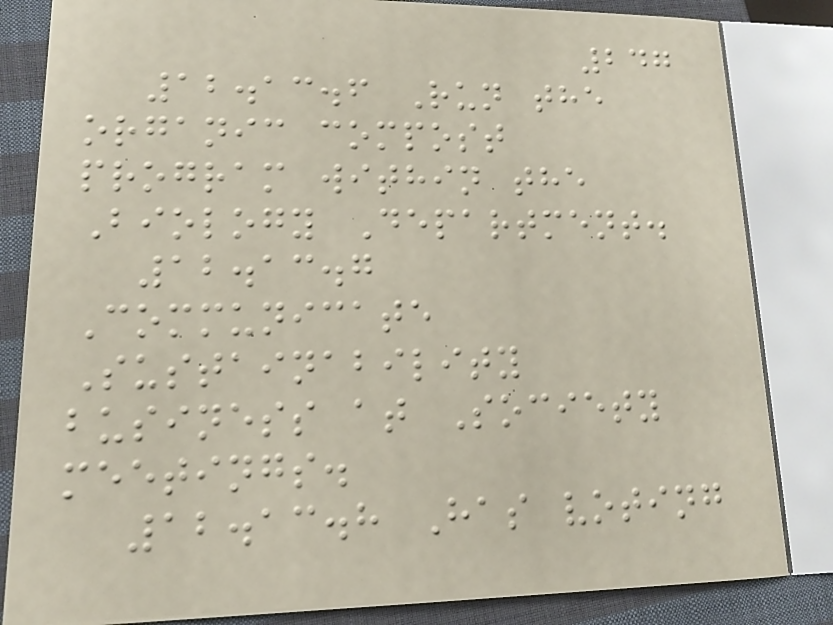247
12.13.6 Run the
organic compost
program within the
Biology Department.
12.13.7
Communicate
Sustainability
business at Society
meetings.
12.13.8 Has voting
